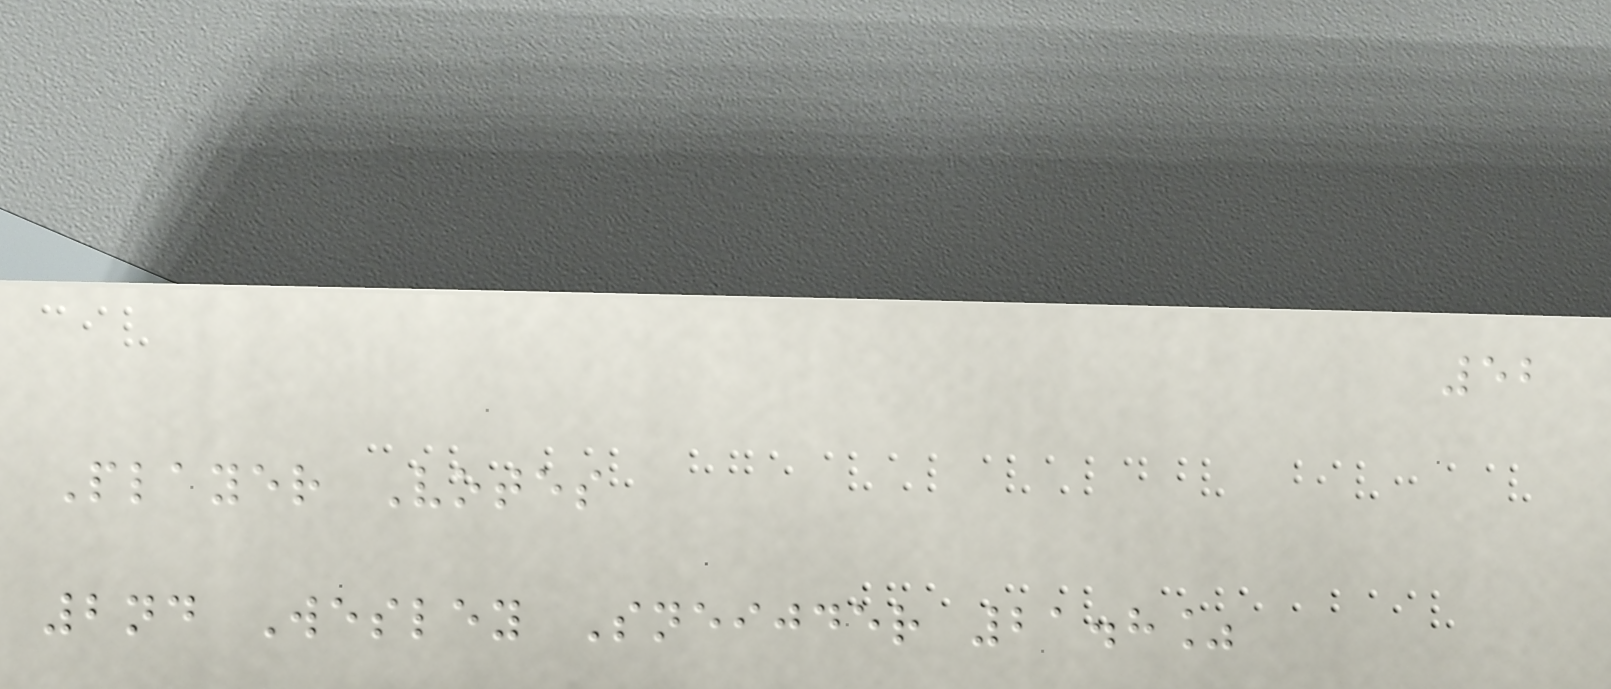52
Player Votes
2nd Wesley Sneijder 21.8%
